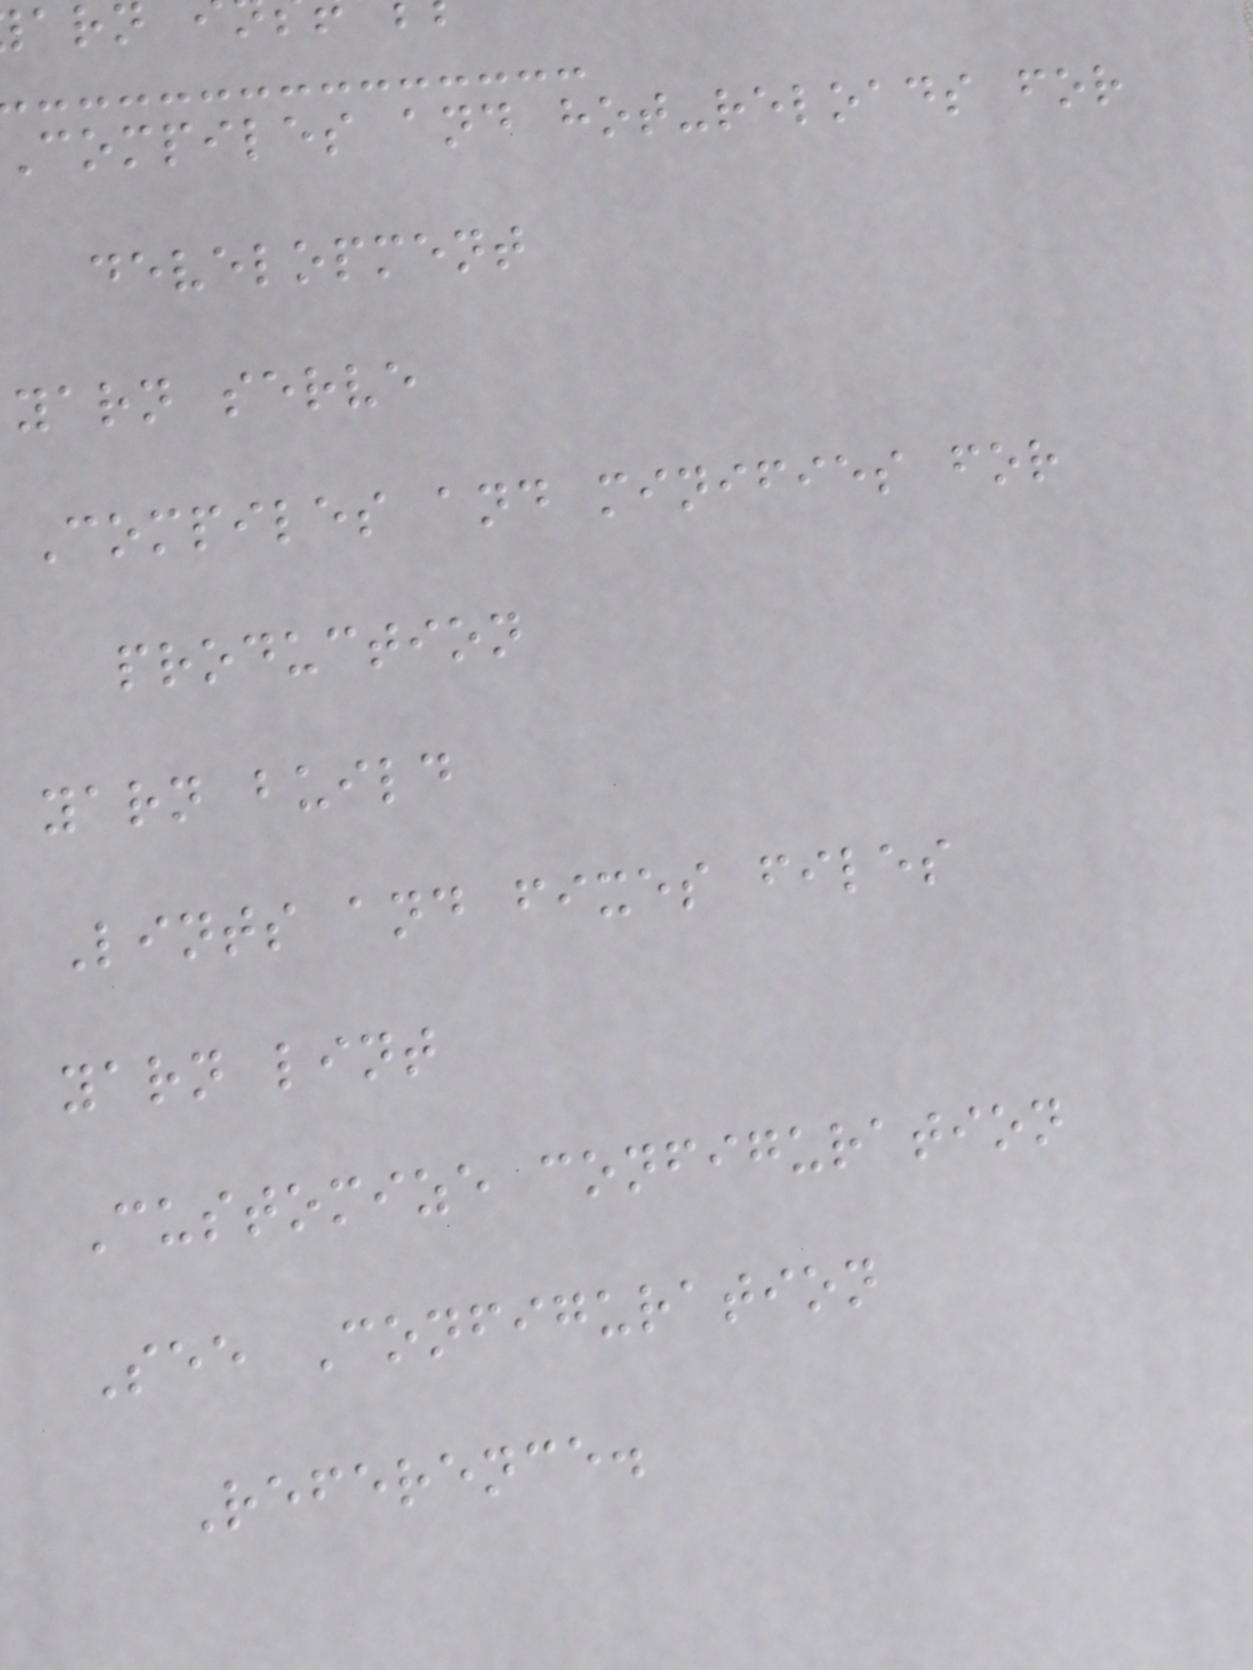compiles and hot-reloads for
development
yarn serve
Compiles and minifies for
production
yarn build
Lints and fixes files
yarn lint
Customize configuration
See Configuration
Reference.
